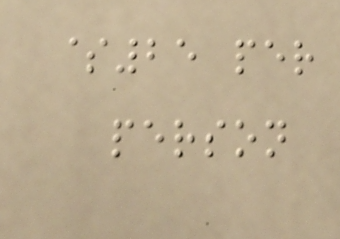$25 per
person
